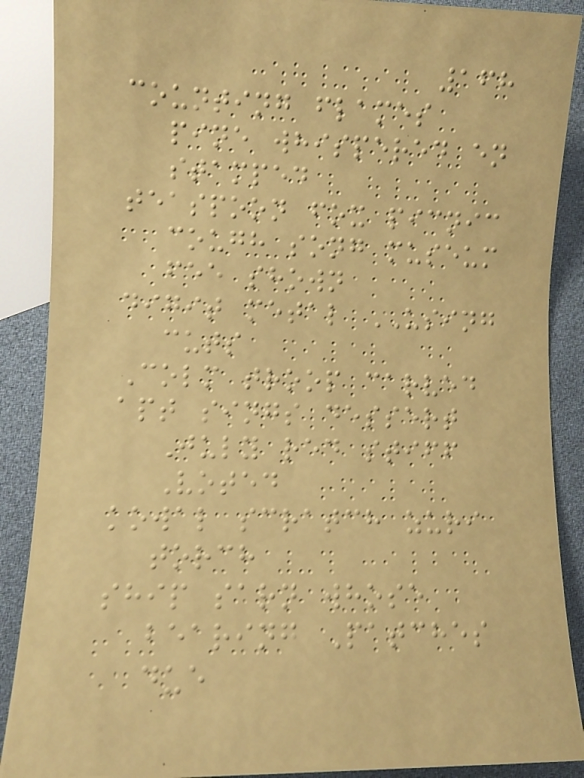168
counting flames
pine whispered en
stamped
teaspoon fox picnic
cough song museum
fee shown
digit metal USING
cuts
Colm troop carved
apt sings dessert
July red stiff
Voted
kowal scratch zuri
torch
ship sarn whose
bearing Patches
due
